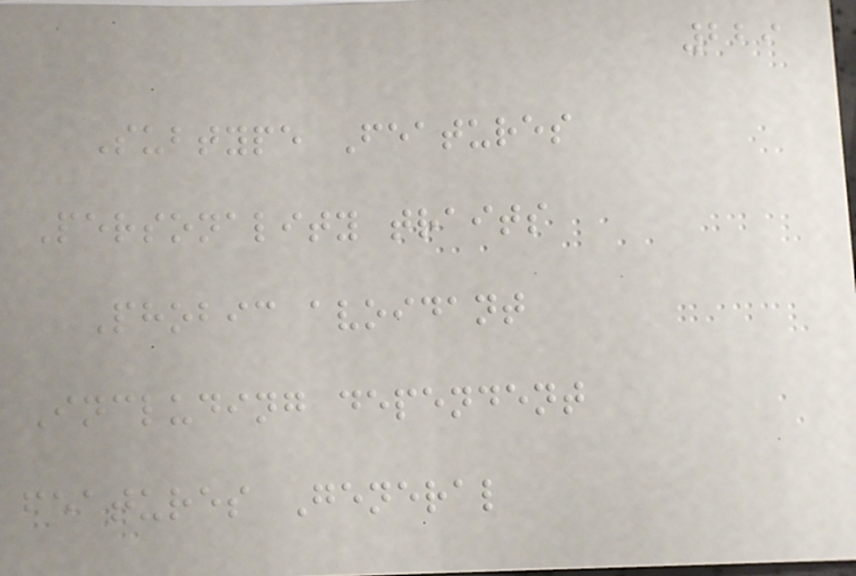229
Subtype Features
Personality traits
Phobic avoidant
Including dependent
features General
